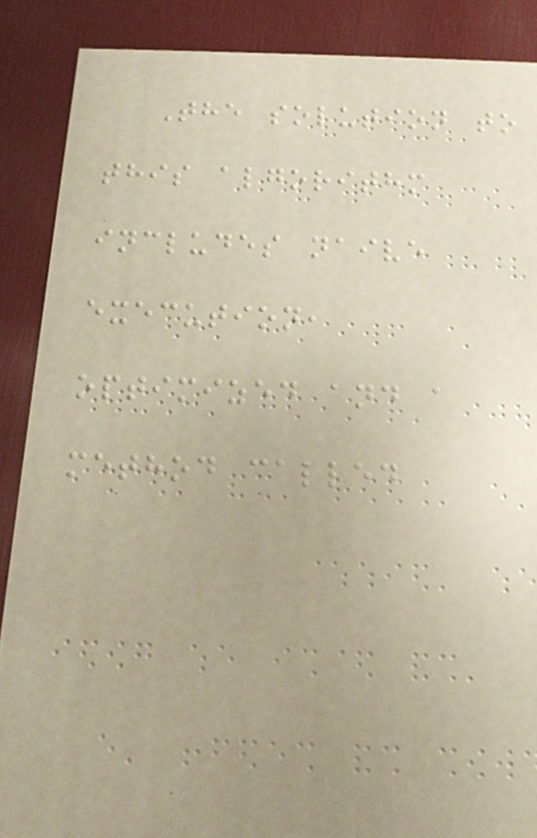The solution to
this algorithm
includes naive
execution,
optimized and a
method called
